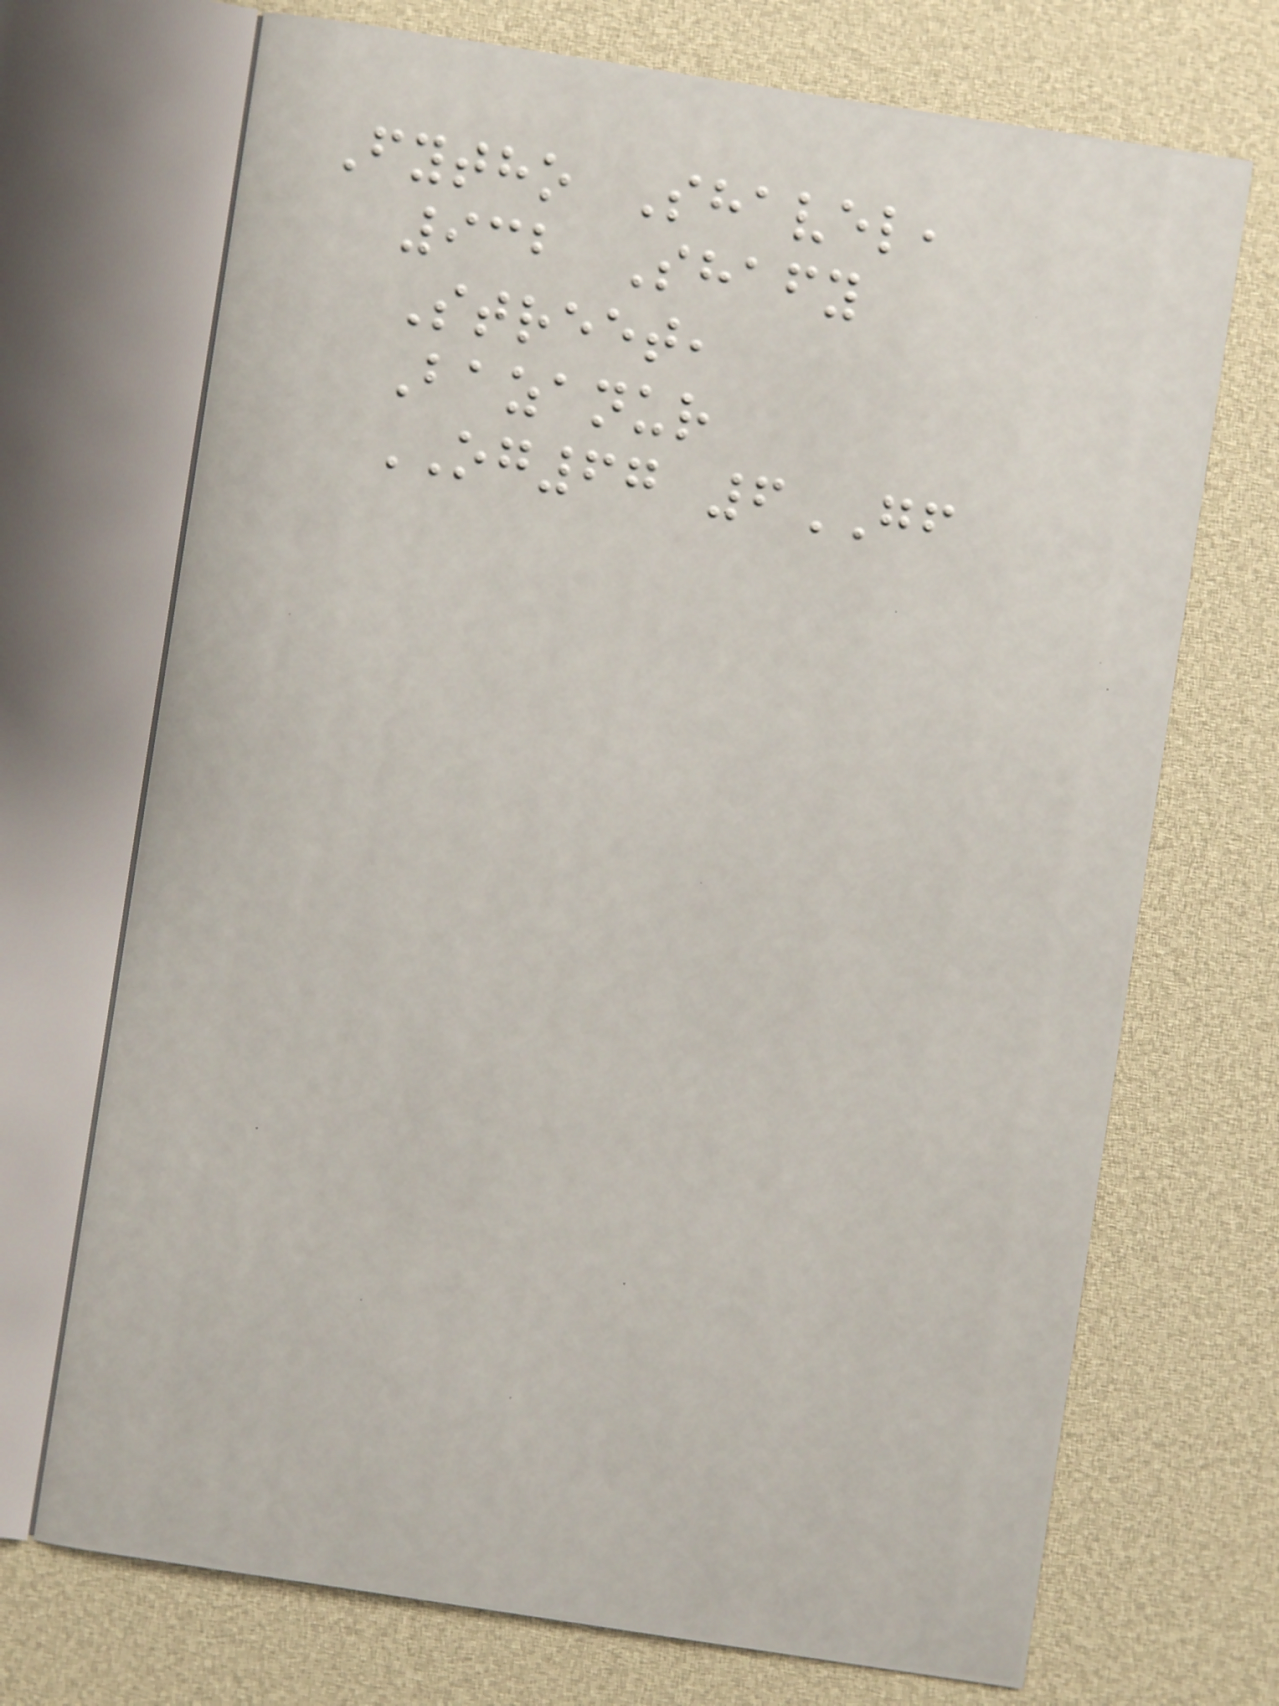Fytho Shavel,
932 Shafy
Street,
Bazanur
OG67 6GF
